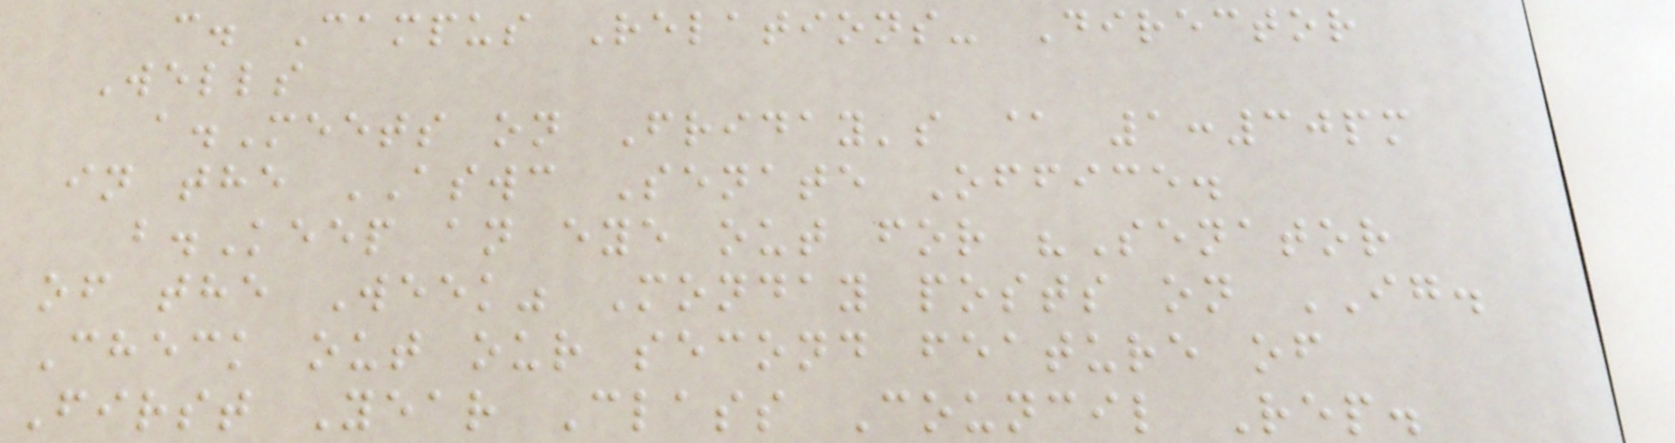c. Campus Relations- Director
Wells
a.Meets on Friday's @ 1:30pm
in the ASWC Senate Office.
b.Keep an eye out for "Senator
of the Week" Monday posts on IG.
Check out our second feature of
First Year Class Council Rep.
